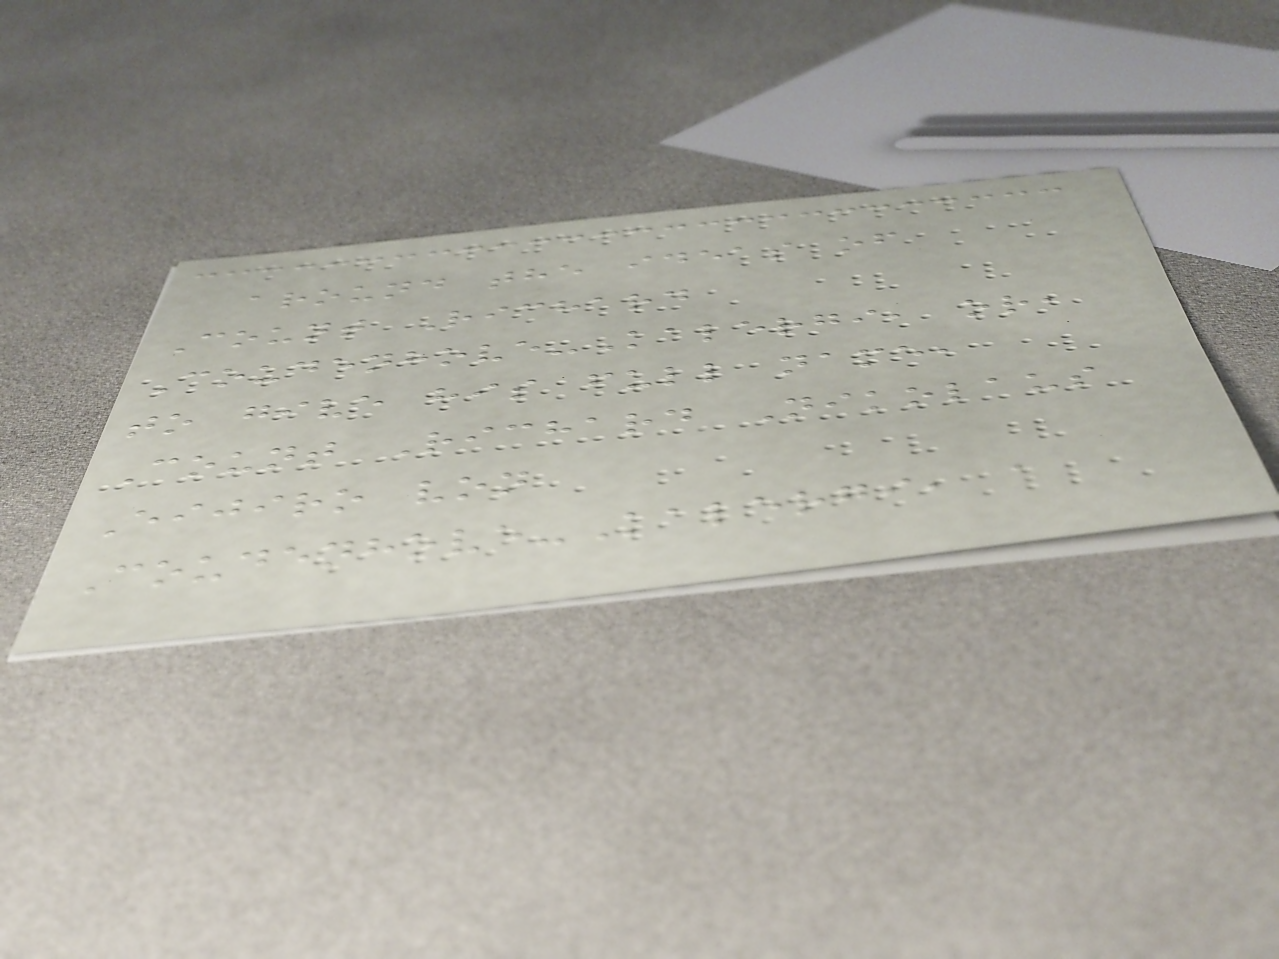around the ideas of
Count Richard
Coudenhove-Kalergi, or,
to give his full name,
Count Richard Nikolaus
Eijiro von
Coudenhove-Kalergi, a
